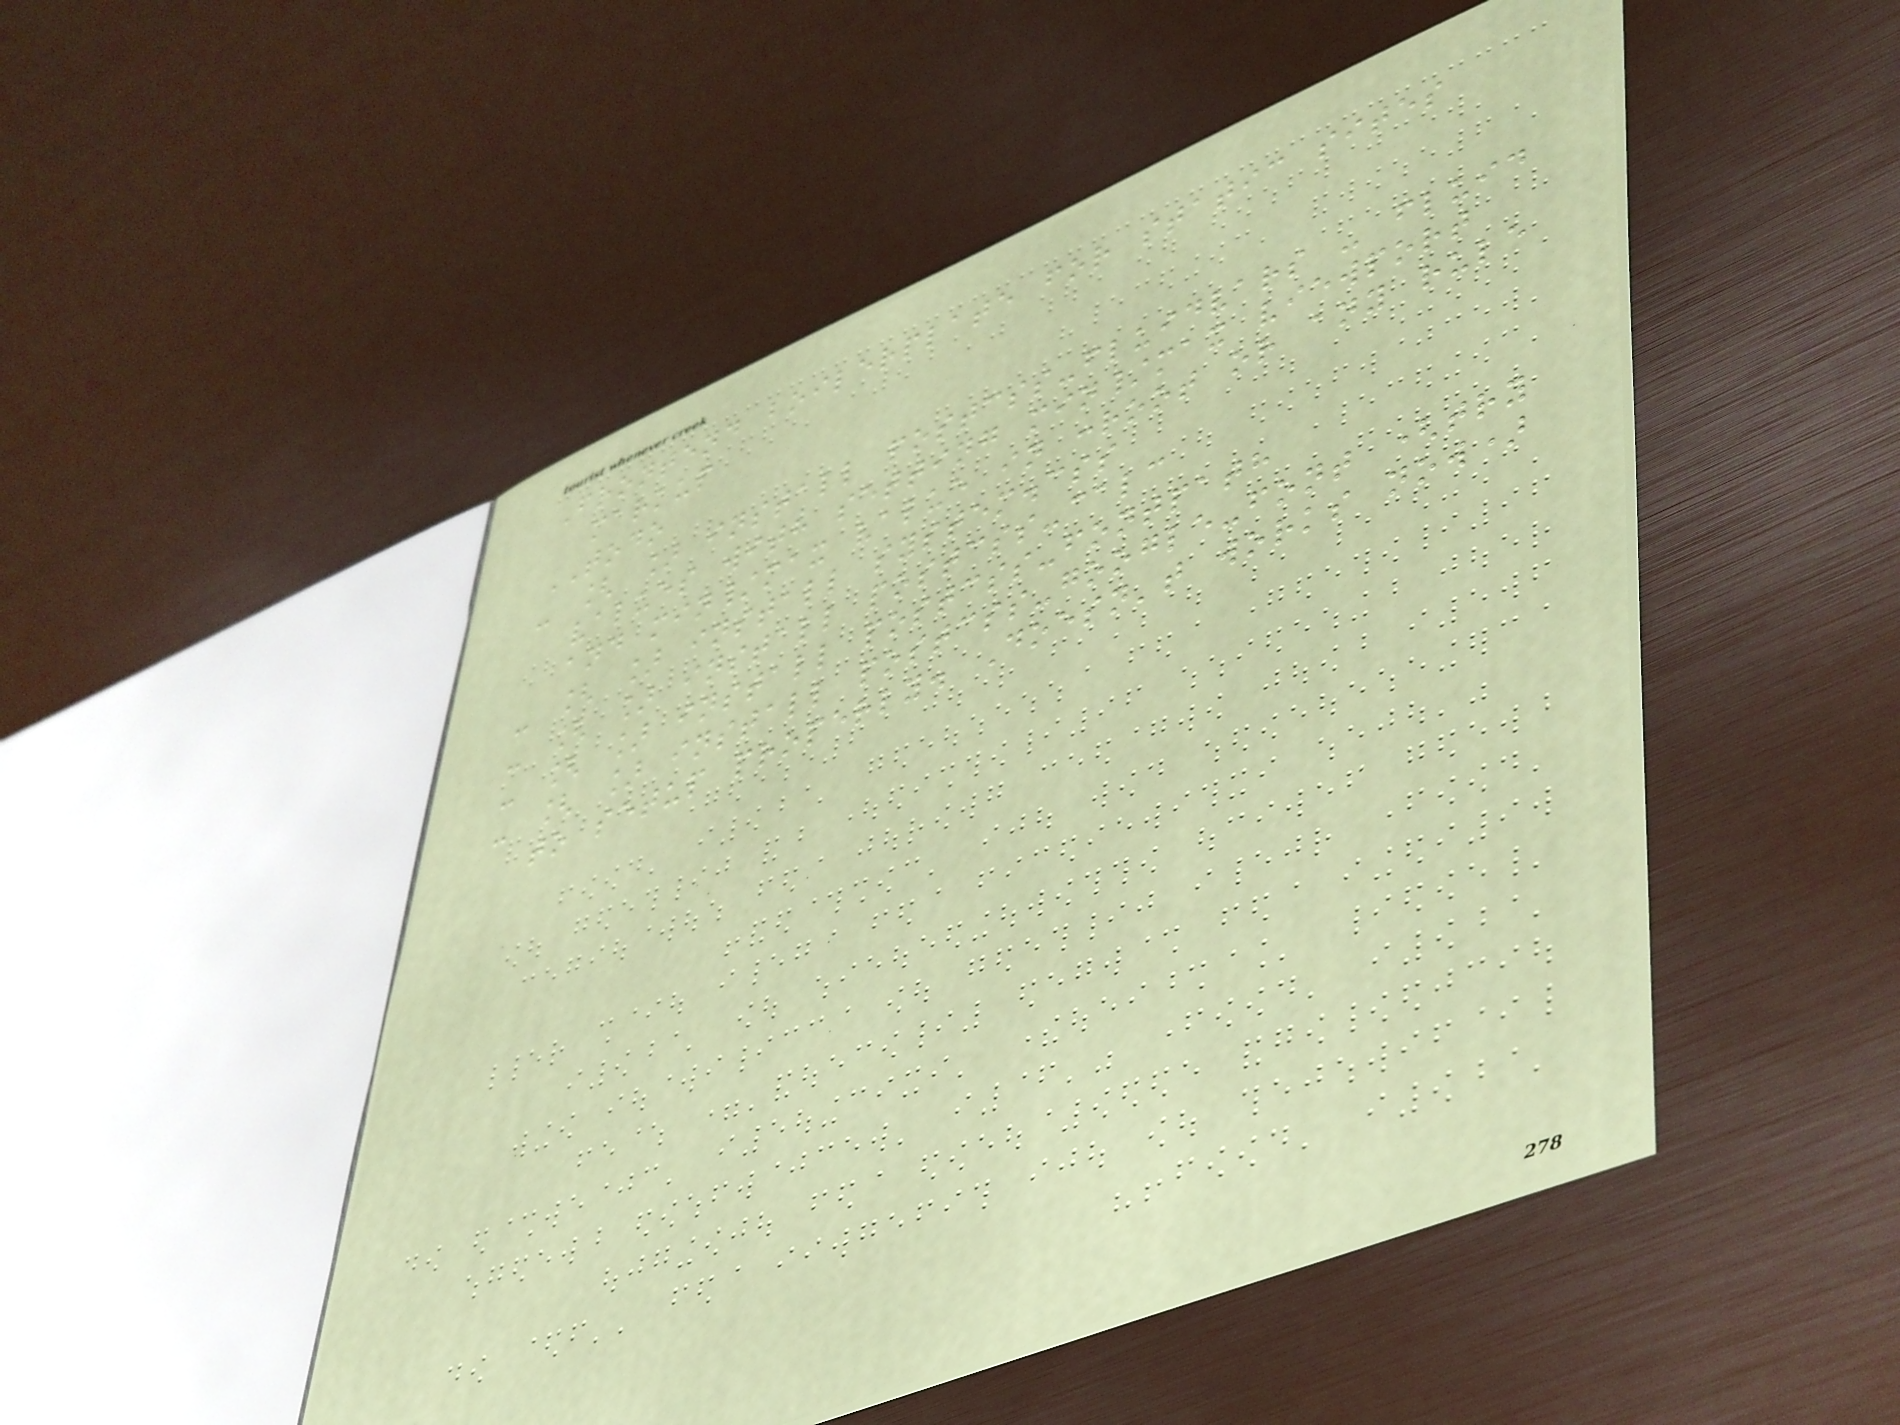Frontend boilerplate for static sites
markup
TODO
- [ ] install postcss-fluidvars - fluid
values with setting min/max viewport
and min/max value in :root or any rule
- [ ] install system.css
- [ ] install postcss-calc
- [ ] install postcss-fontpath
- [ ] install postcss-google-font (try
to setup properly. Doesn't works now)
